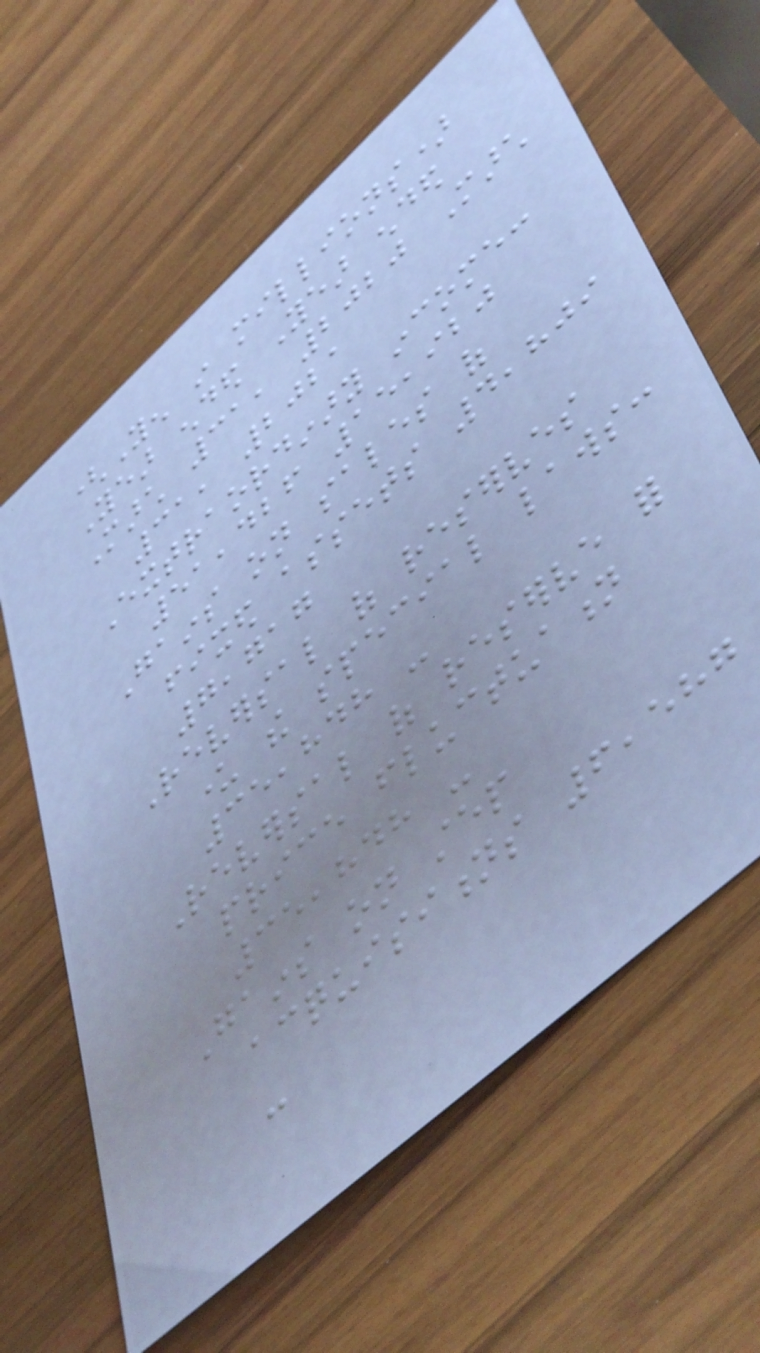(Yen in millions)
Year ended Year ended
March 31, 2020 March
31, 2021
Extraordinary income:
51,426 15,920
Gains on sales of
fixed assets 4,809
7,717
Reversal of reserves
under the special laws:
35,848 -
Reversal of reserve for
price fluctuation
35,848 -
Gains on step
acquisitions 6,587
-
